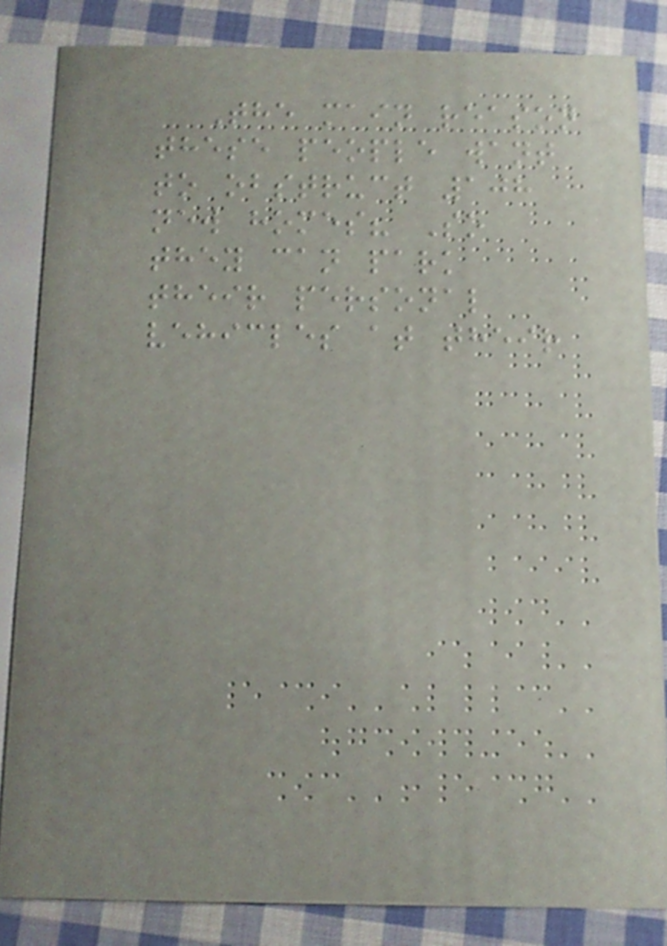The main reason
these people want
to obstruct 108
new homes? So
they can park
their personal
vehicles at their
